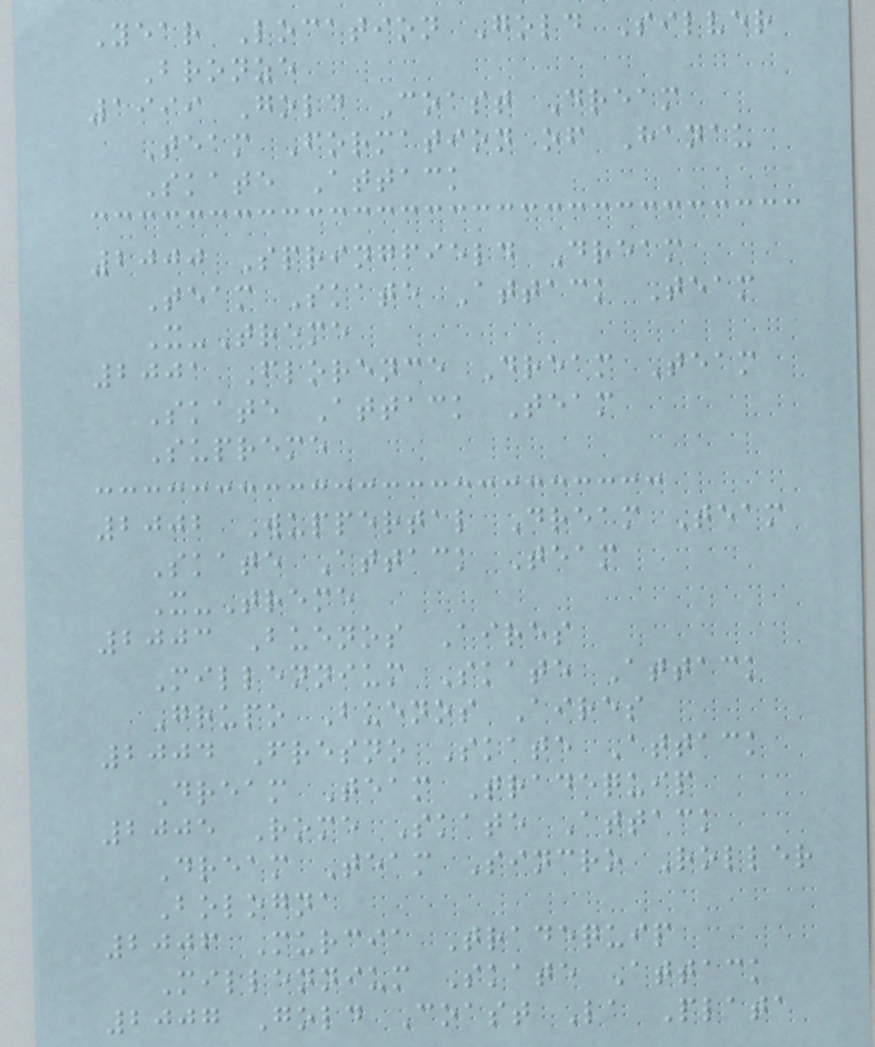Year Location Gold Silver
Bronze
1999 Gold Coast Dream
Team Formation of Hanau
Skate Attack
2000 Springfield Dream
Team Skate Attack Team
X-Treme
2001 Florence Dream Team
Skate Attack Team
Supreme
2002 Wuppertal Dream Team
Skate Attack Team
X-Treme
2003 Buenos Aires
Millennium Skate Attack
Grupo Buenos Aires
2004 Fresno Skate Attack
Dream Team Tradequip
2005 Rome Skate Attack
Dream Team Sincro Roller
Bologna
2006 Murcia Tradequip
Millennium Skate Attack
2007 Gold Coast La Plata
